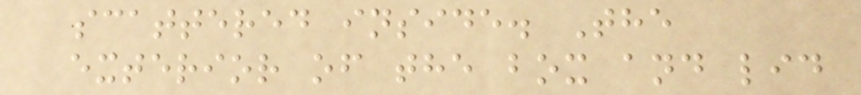scattered inside. The
exterior of the box and lid
